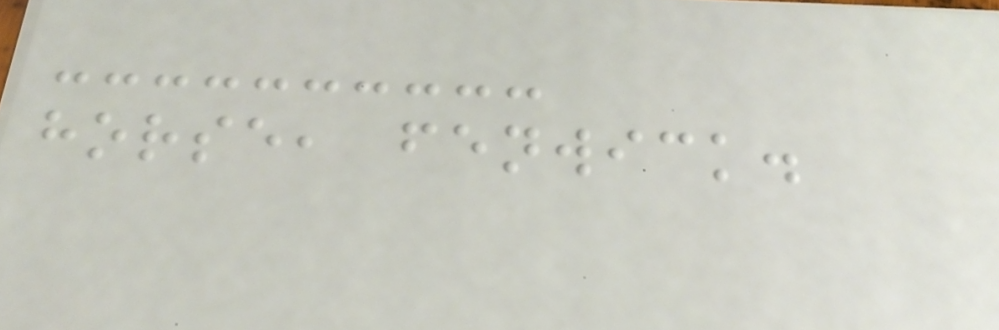horse, fenwick.
